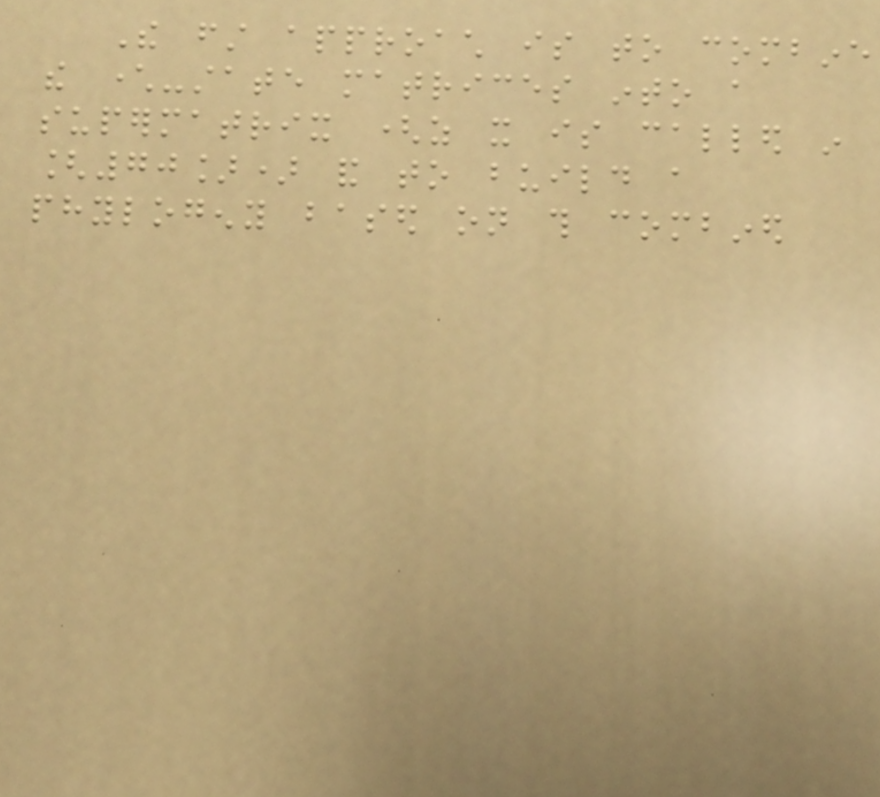The first approach is to combine
the character-state matrices into a
supermatrix (as it is called in
[70]) and to build a
phylogeny based on this combined
